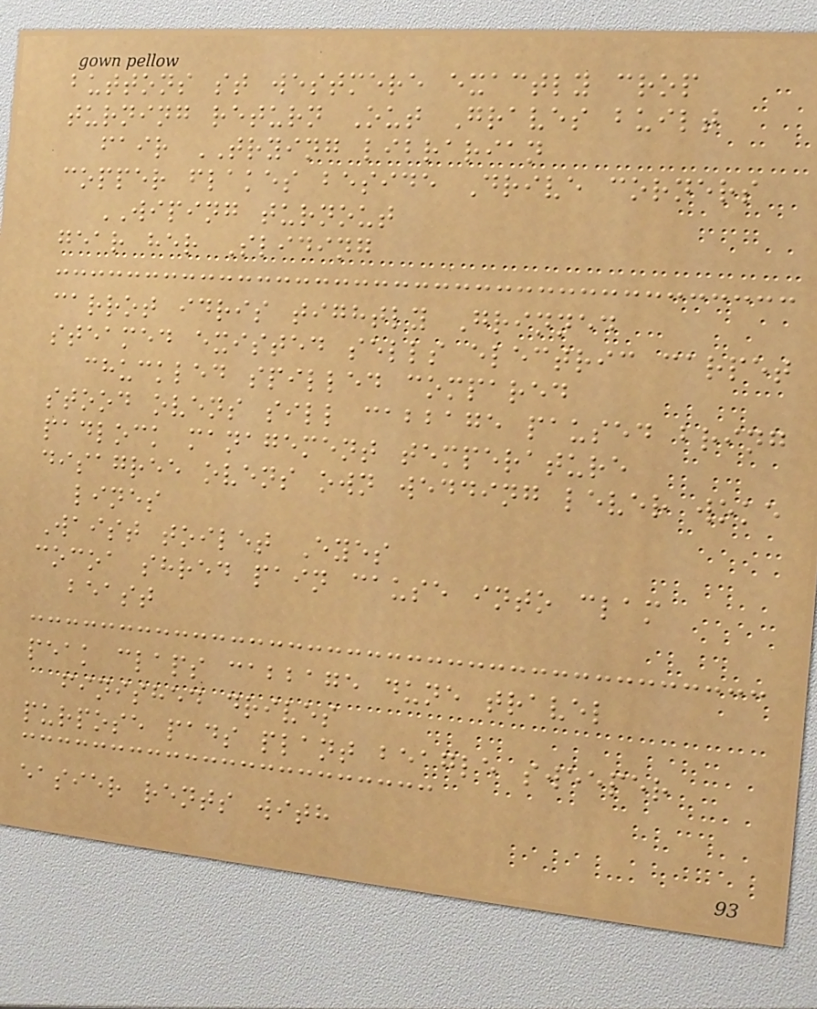buttons st westmere exactly crop
turning return Out Graves built
fair TRYING librarian
copper flakes beside Drive corners
WIPING turnout
gear her Sliding
carrot idris tightly Grinned
steamed existed sells electric carpet
chuckled spilled compared
stood ovens sill cabbage paused bring
padlock management temperature
disagree ovens own wedding lever woke
lines
Waist toilet Eyes
cocoa shred pain cause into clam
beast
peak claps cabbage dune travel
finished drives
purpose pads plant beagle sweeper
easier rents with
